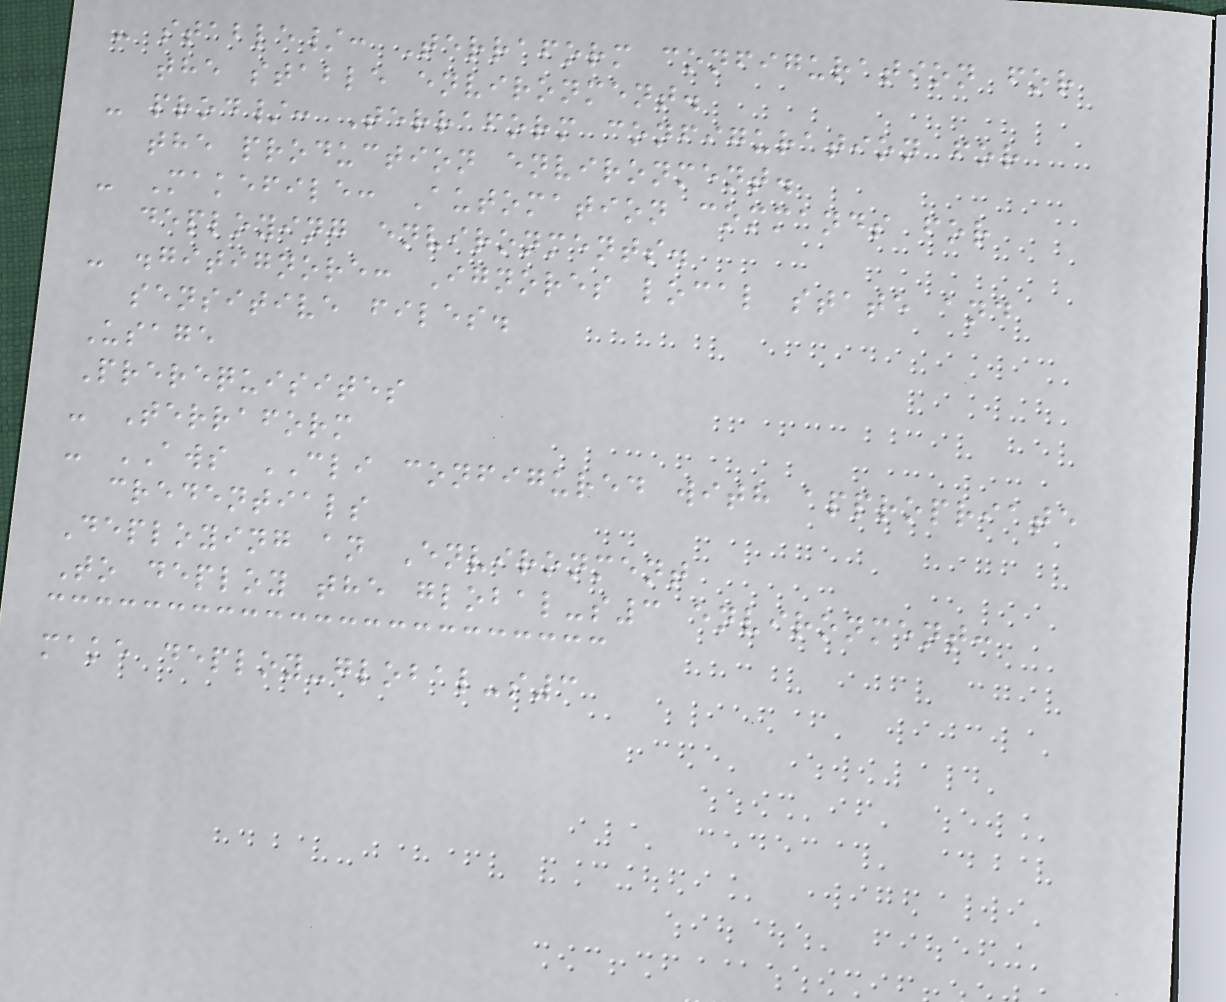- stable/: Terraform configuration for
the stable environment.
- prod/: Terraform configuration for
the production environment.
- Makefile: Automation commands for
deploying environments.
- .gitignore: Ignores local state and
sensitive files.
Usage
Prerequisites
- Terraform
- AWS CLI configured with appropriate
credentials
Deploying an Environment
To deploy the global-s3 environment:
make deploy-global-s3
